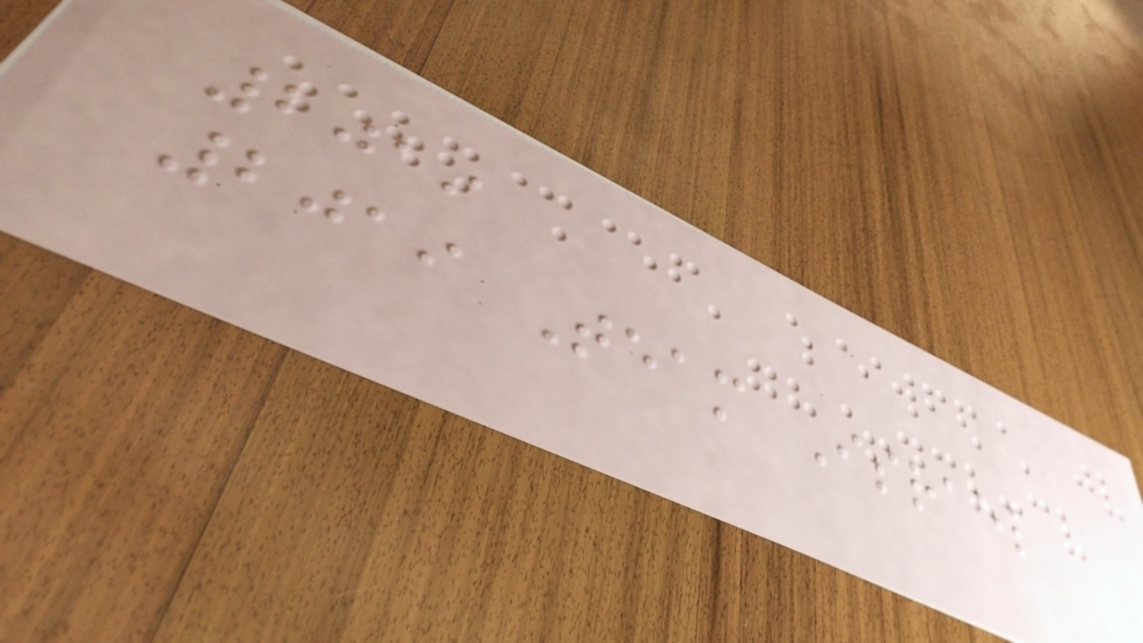2019
2019 Team Israel
